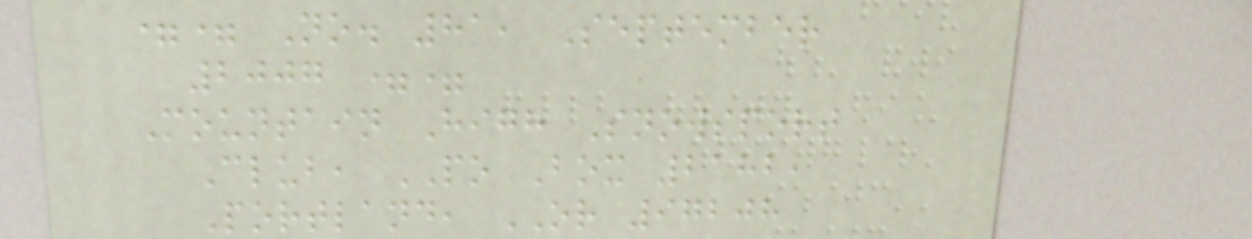== No. 81, September
2007 ==
Mountain High Snowsport
Club, PO Box 2182,
Portland, OR 97208
